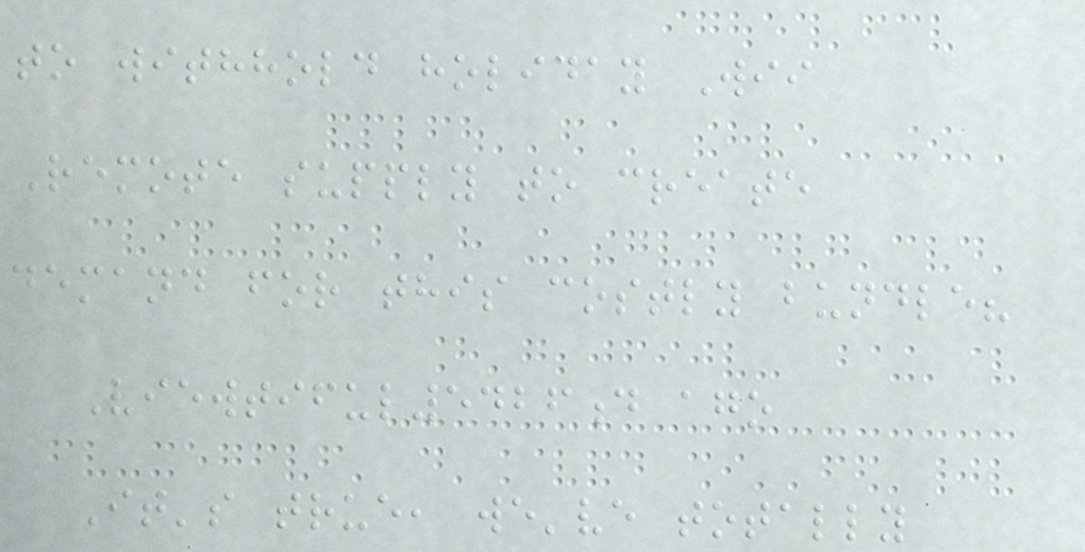to withhold holiday Wii
Remote supply to create
demand for this costly bundle?
Viewtiful5426d ago
It's true, we've totally
